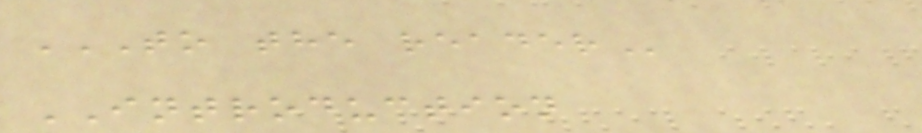TO THE READER
INTRODUCTION
